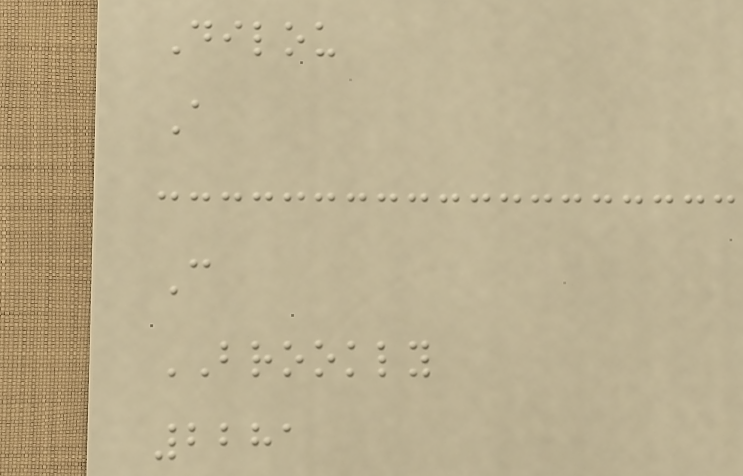Dilou
A
C
BROOKLY
2281
